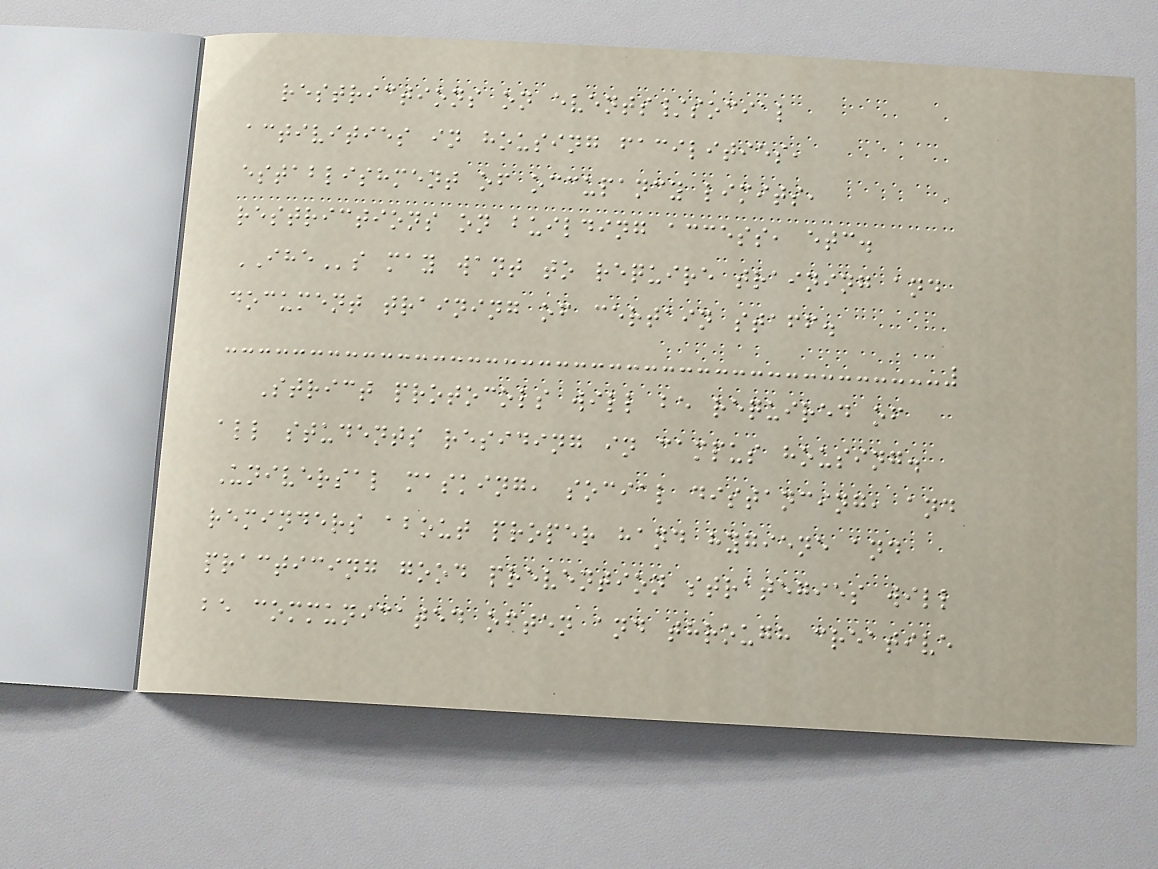restrictions on events/social
activities in housing facilities,
establishment of occupancy limits,
restrictions on building access, etc.
IHEs may want to require training and
document training of certain staff.
Strict protocols will be required of
all students residing in campus housing.
Universal masking, social distancing, and
reminders about proper hand hygiene and
practicing good prevention strategies will
be communicated often and through creative
